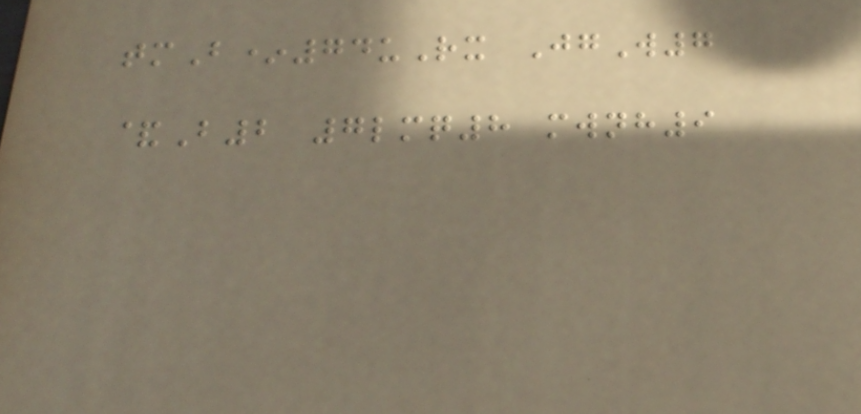tmB*74uRx JgW7
&B2 7lmq8 mwnh9
